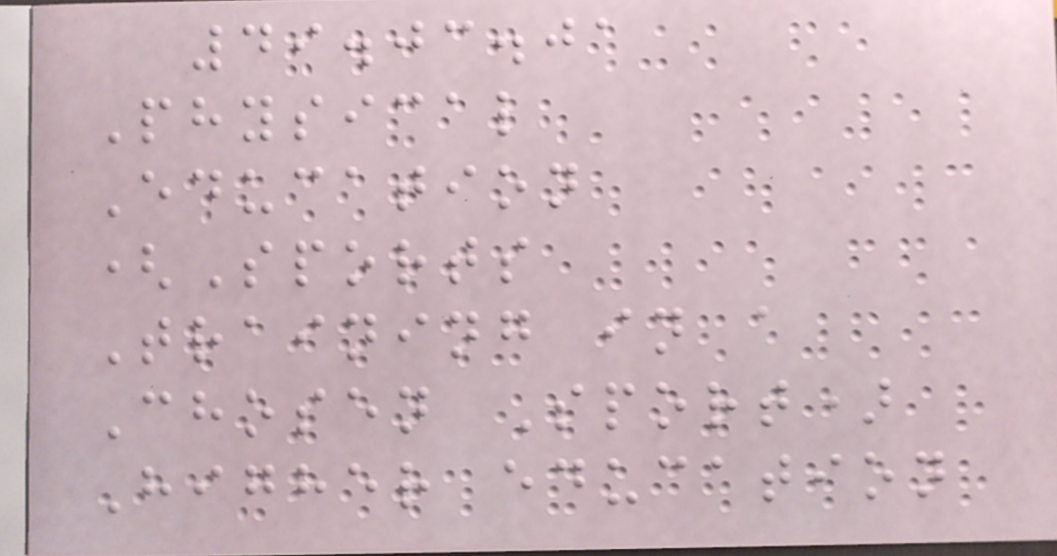49.03.01
Physical
Education
(Sports
Training in a
Chosen Sport)
Higher education
